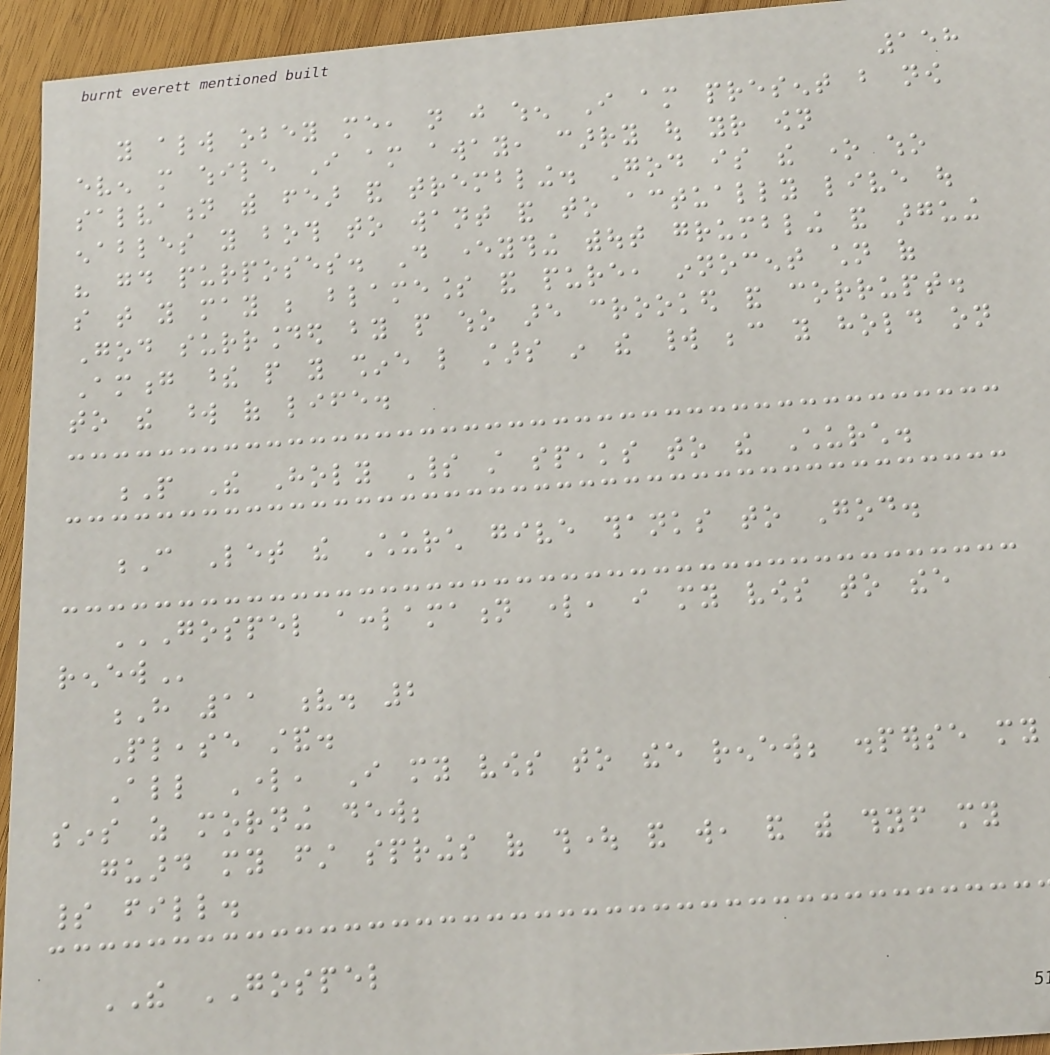158
you always obey me, not just when I am present but now
even more while I am away, carry out your own
salvation with fear and trembling. God is the one who
enables you both to want and to actually live out
his good purposes. Do everything without grumbling and arguing
so that you may be blameless and pure, innocent children of
God surrounded by people who are crooked and corrupt.
Among these people you shine like stars in the world because you hold on
to the word of life.
P The Holy Spirit still speaks to the Church.
C Let the Church give thanks to God.
GOSPEL ACCLAMATION LORD, I MY VOWS TO THEE
RENEW
H 11 v. 2
Please stand.
All Lord, I my vows to thee renew; disperse my
sins as morning dew;
guard my first springs of thought and will, and with thyself my
spirit fill.
THE GOSPEL
